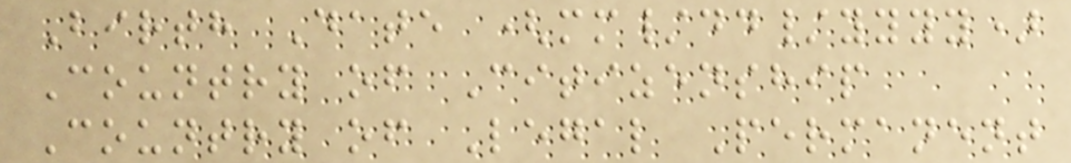Birth Date (mm/dd/yyyy)
Country of Citizenship
Country of Legal Permanent
